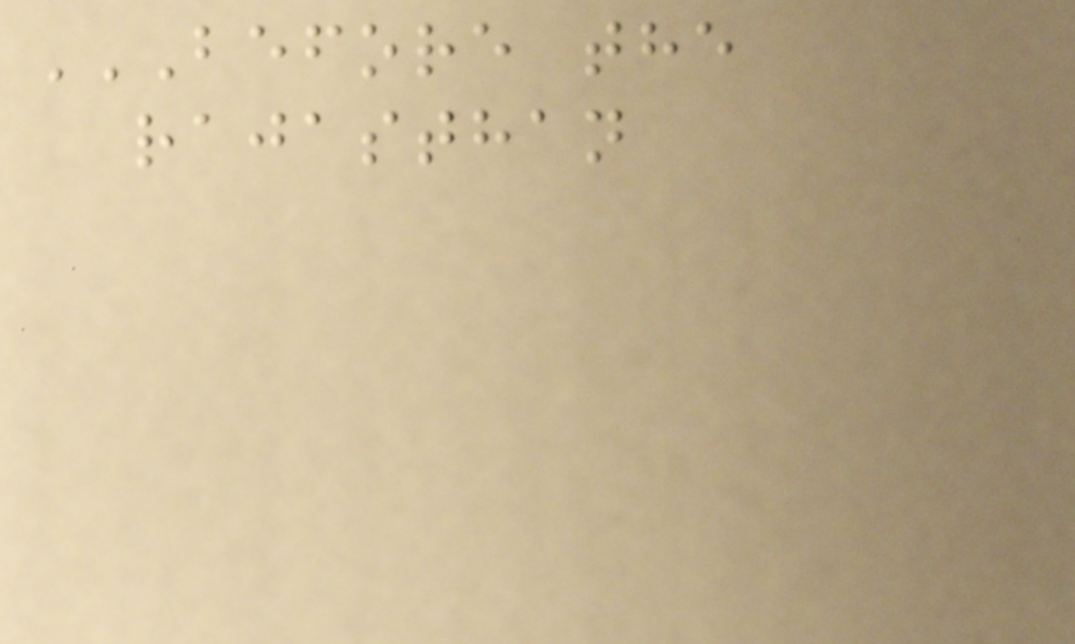BEFORE THE
RAJASTHAN
